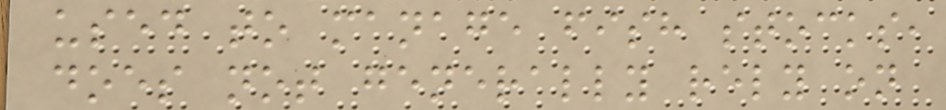used to manage fish stocks,
does not generally rely on
